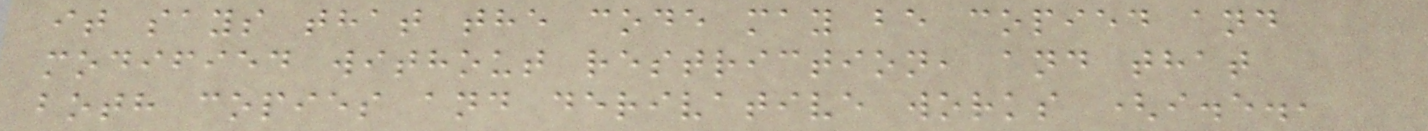it says that the code may be copied and
modified without restriction, and that
both copies and derivative works (i.e.,
